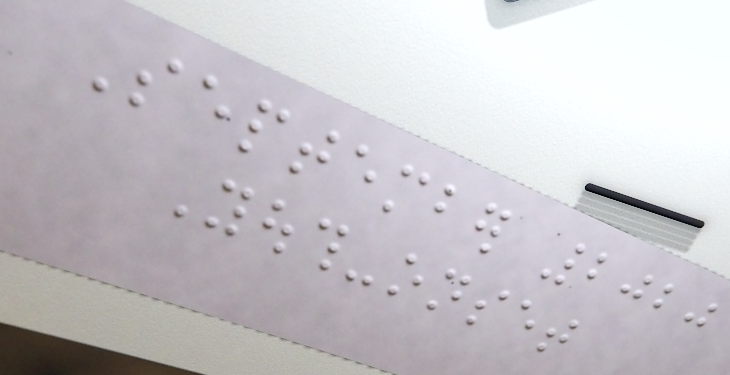September 2020
Youth-onset
